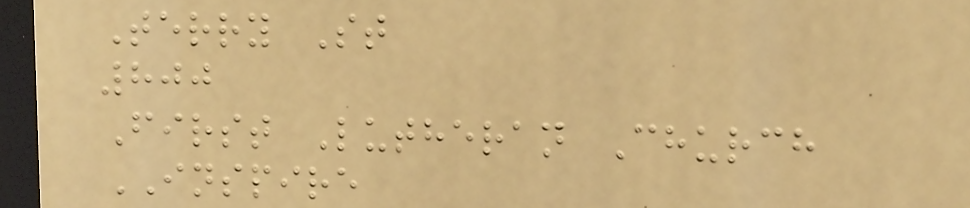Terry St
800
First Lutheran Church
INSPIRE
